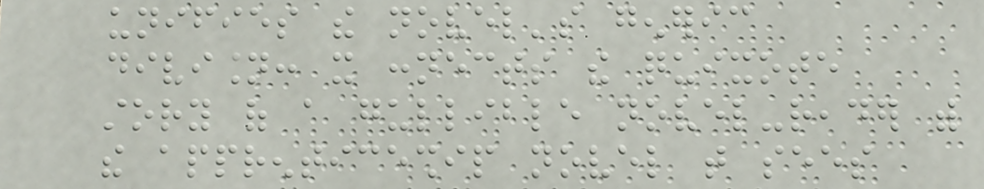unifies the novel's generic
division: it connects the quixote
story of a gullible novel-reader with
the apprenticeship novel that sees
